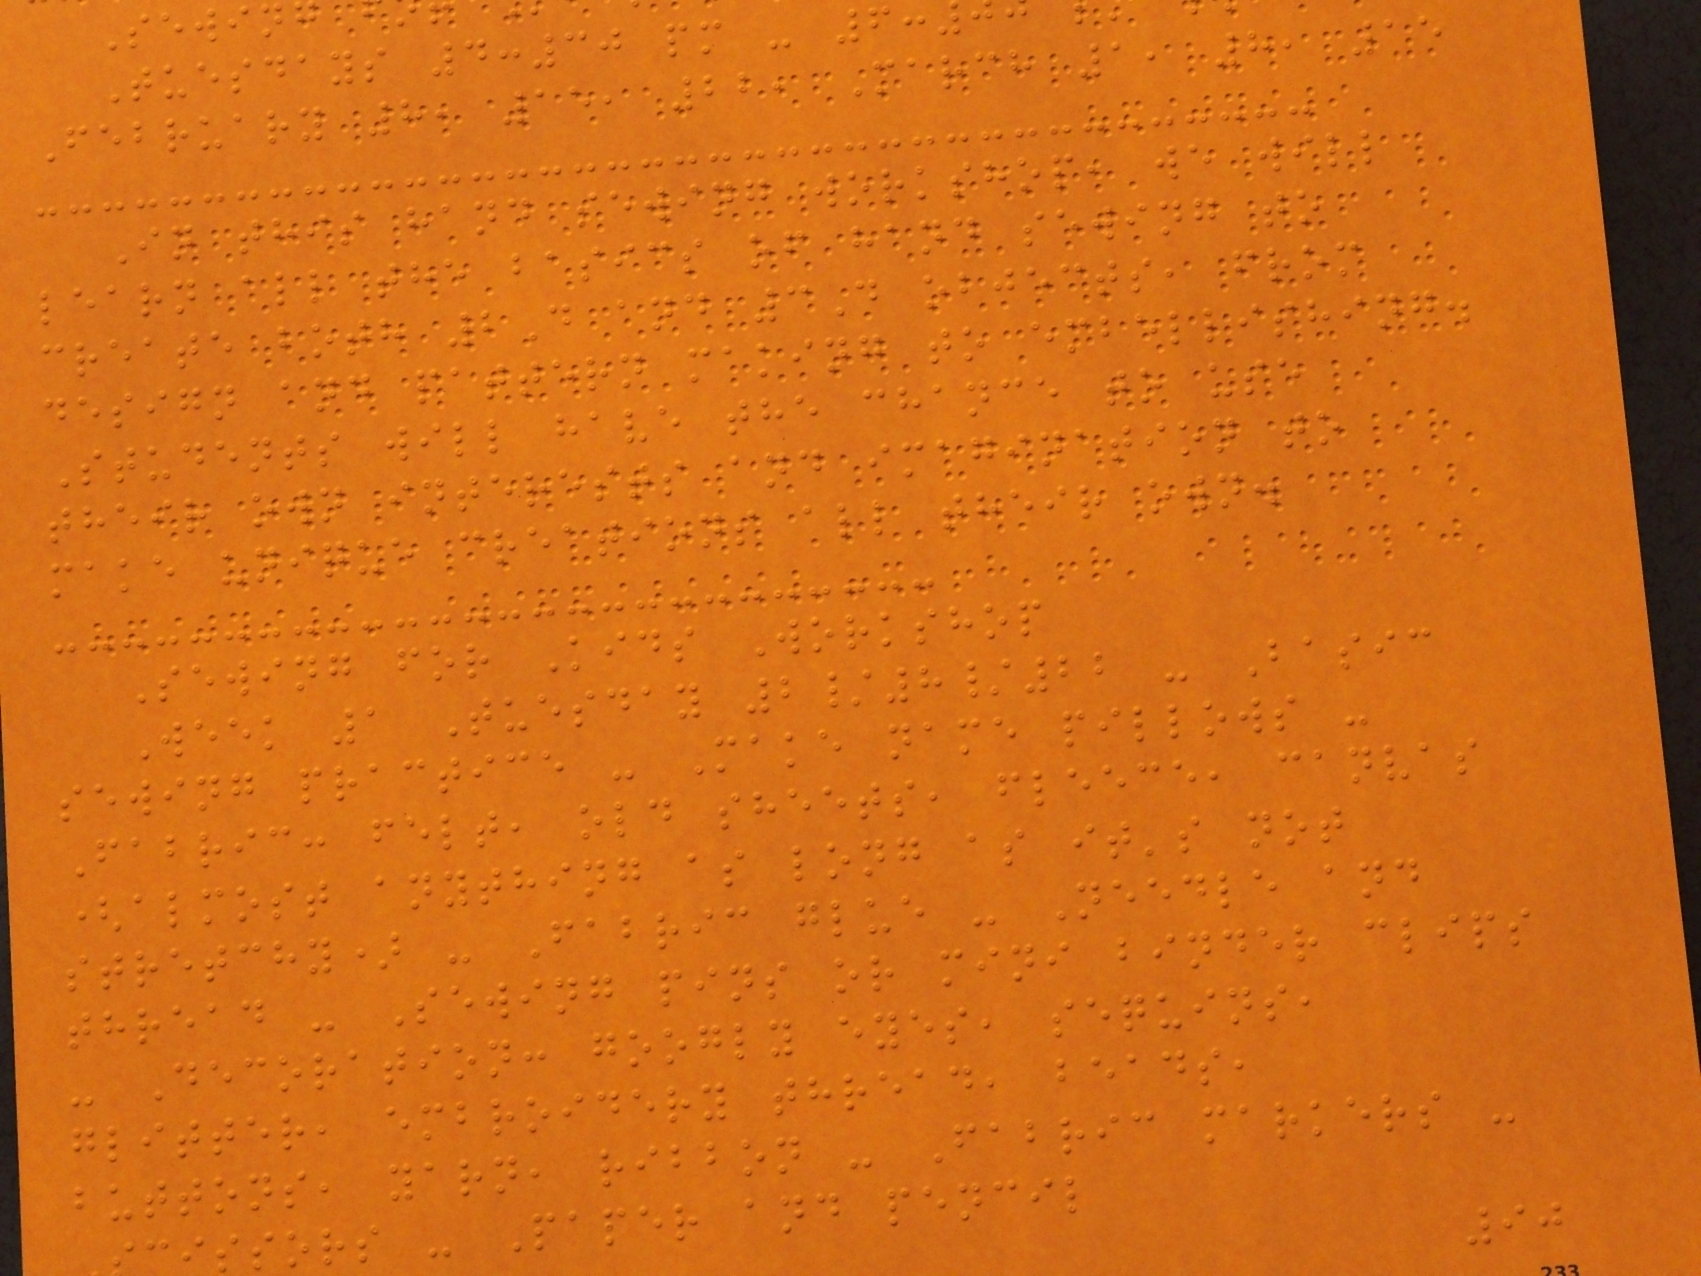Tuesdays 4:30 pm - 6:
February 8, 15, 22, March 1, 8, 15
In this hand sewing workshop, we will
learn all the basics of hand sewing to
create both 2D and 3D objects, from
design and pattern making to embellishing.
Students will have the chance to use
their own interests and imagination to
make unique creations all their own.
Sewing for Kids Workshop
Week 1 Tuesday 2/8/22 - Basic
sewing practice - Make name pillows -
Fabric: felt, old sheets, fleece, canvas
(almost anything as long as it's not
stretchy) - Fabric glue - Needle and
thread - Sewing pins or mini binder clips
- Decoration: googly eyes, sequins,
glitter, embroidery thread, beads,
buttons, yarn, ribbon - Fabric markers -
issors - Paper and pencil
90
